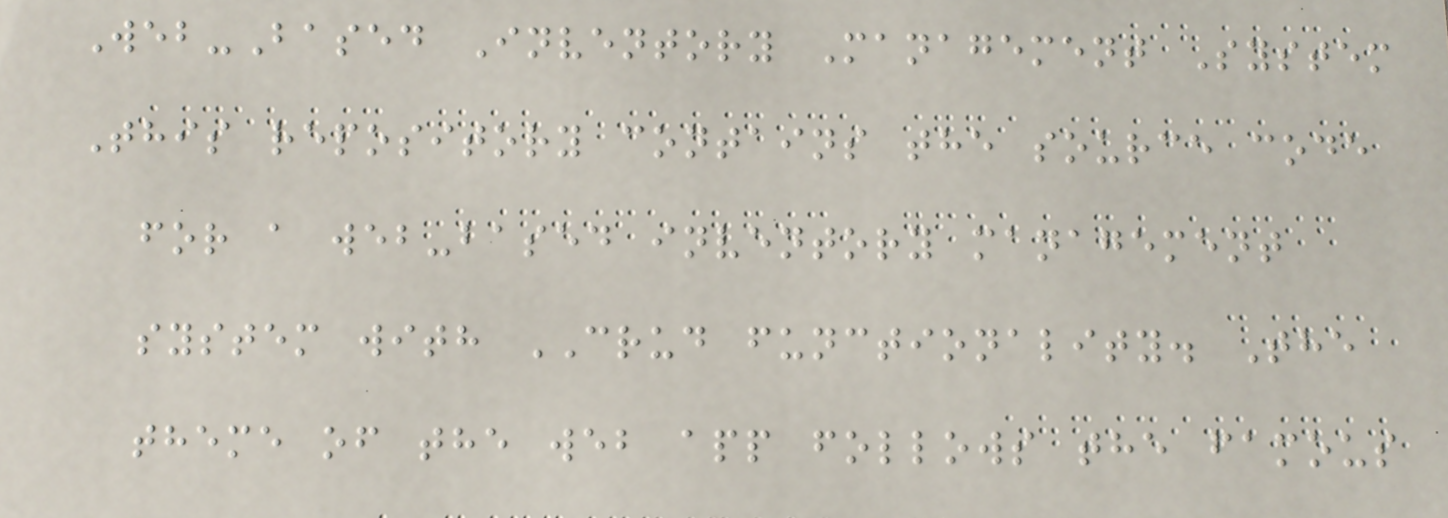Web-Based Inventory Management System
This repository contains the source code
for a web-based inventory management
system with CRUD functionality. The
theme of the web app follows the famous
